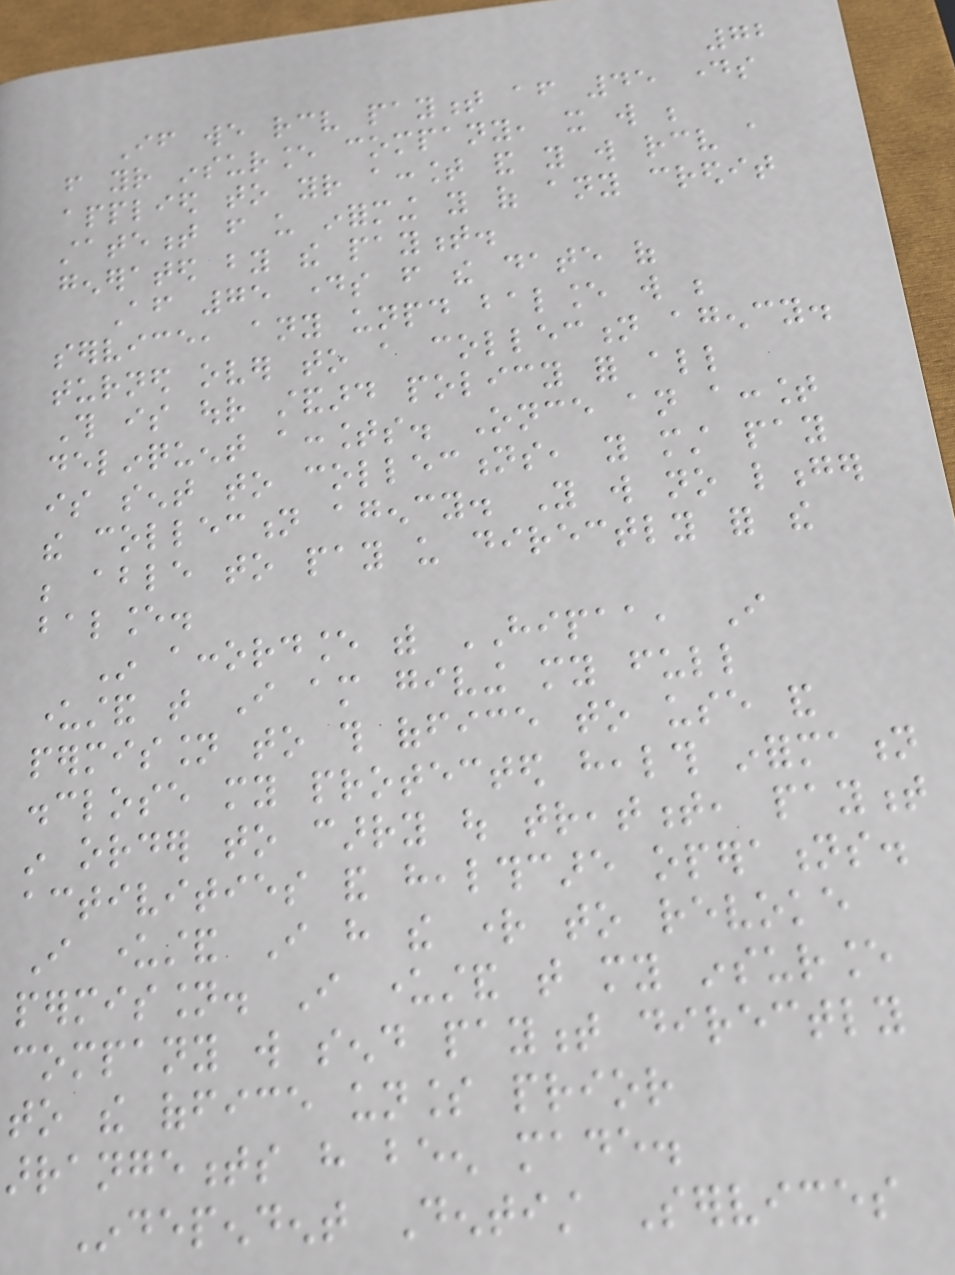72
If we receive payment after 45 days
from your insurance company, it will be
applied to your account and you will receive a
statement from us informing you of any credit
generated by the payment.
After 75 days from the date of
service, any unpaid balance will be
turned over to a collection agency.
This is our standard policy for all
delinquent accounts. Once an account
is sent to collections, you must pay
the collection agency. You will no longer
be able to pay us directly for the
balance.
In accordance with HIPAA, I
understand that I am giving my full
permission to this office to use and
disclose my protected health information
in order to carry out treatment, payment
activities and healthcare operations.
I understand I have the right to revoke
permission. I understand that my insurance
company will send payment directly
to the office unless prior
arrangements have been made.
Independent Dentist Services
